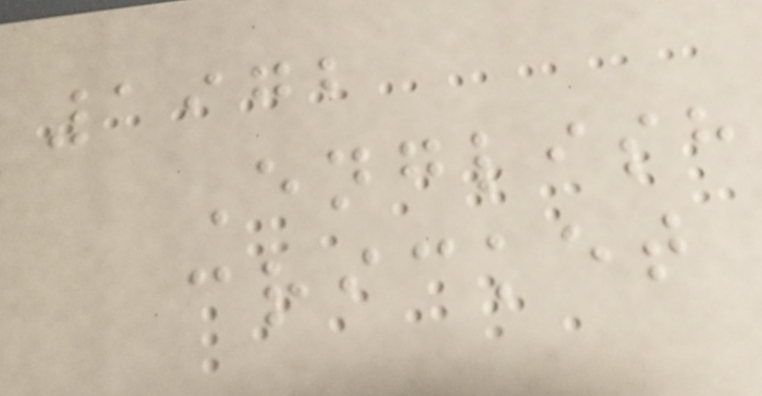1972
English
cricket
